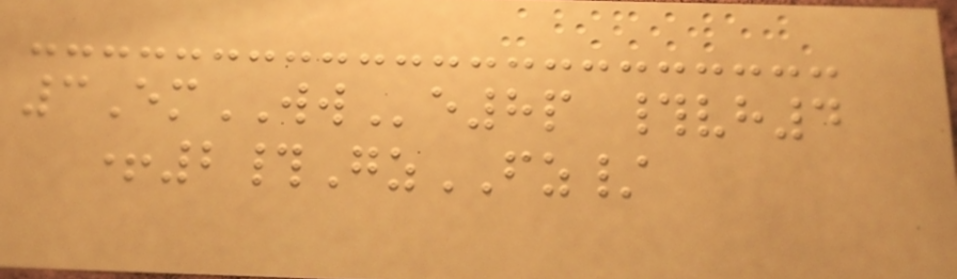3EmWWe8p #vh4
+2#GzFZ/
